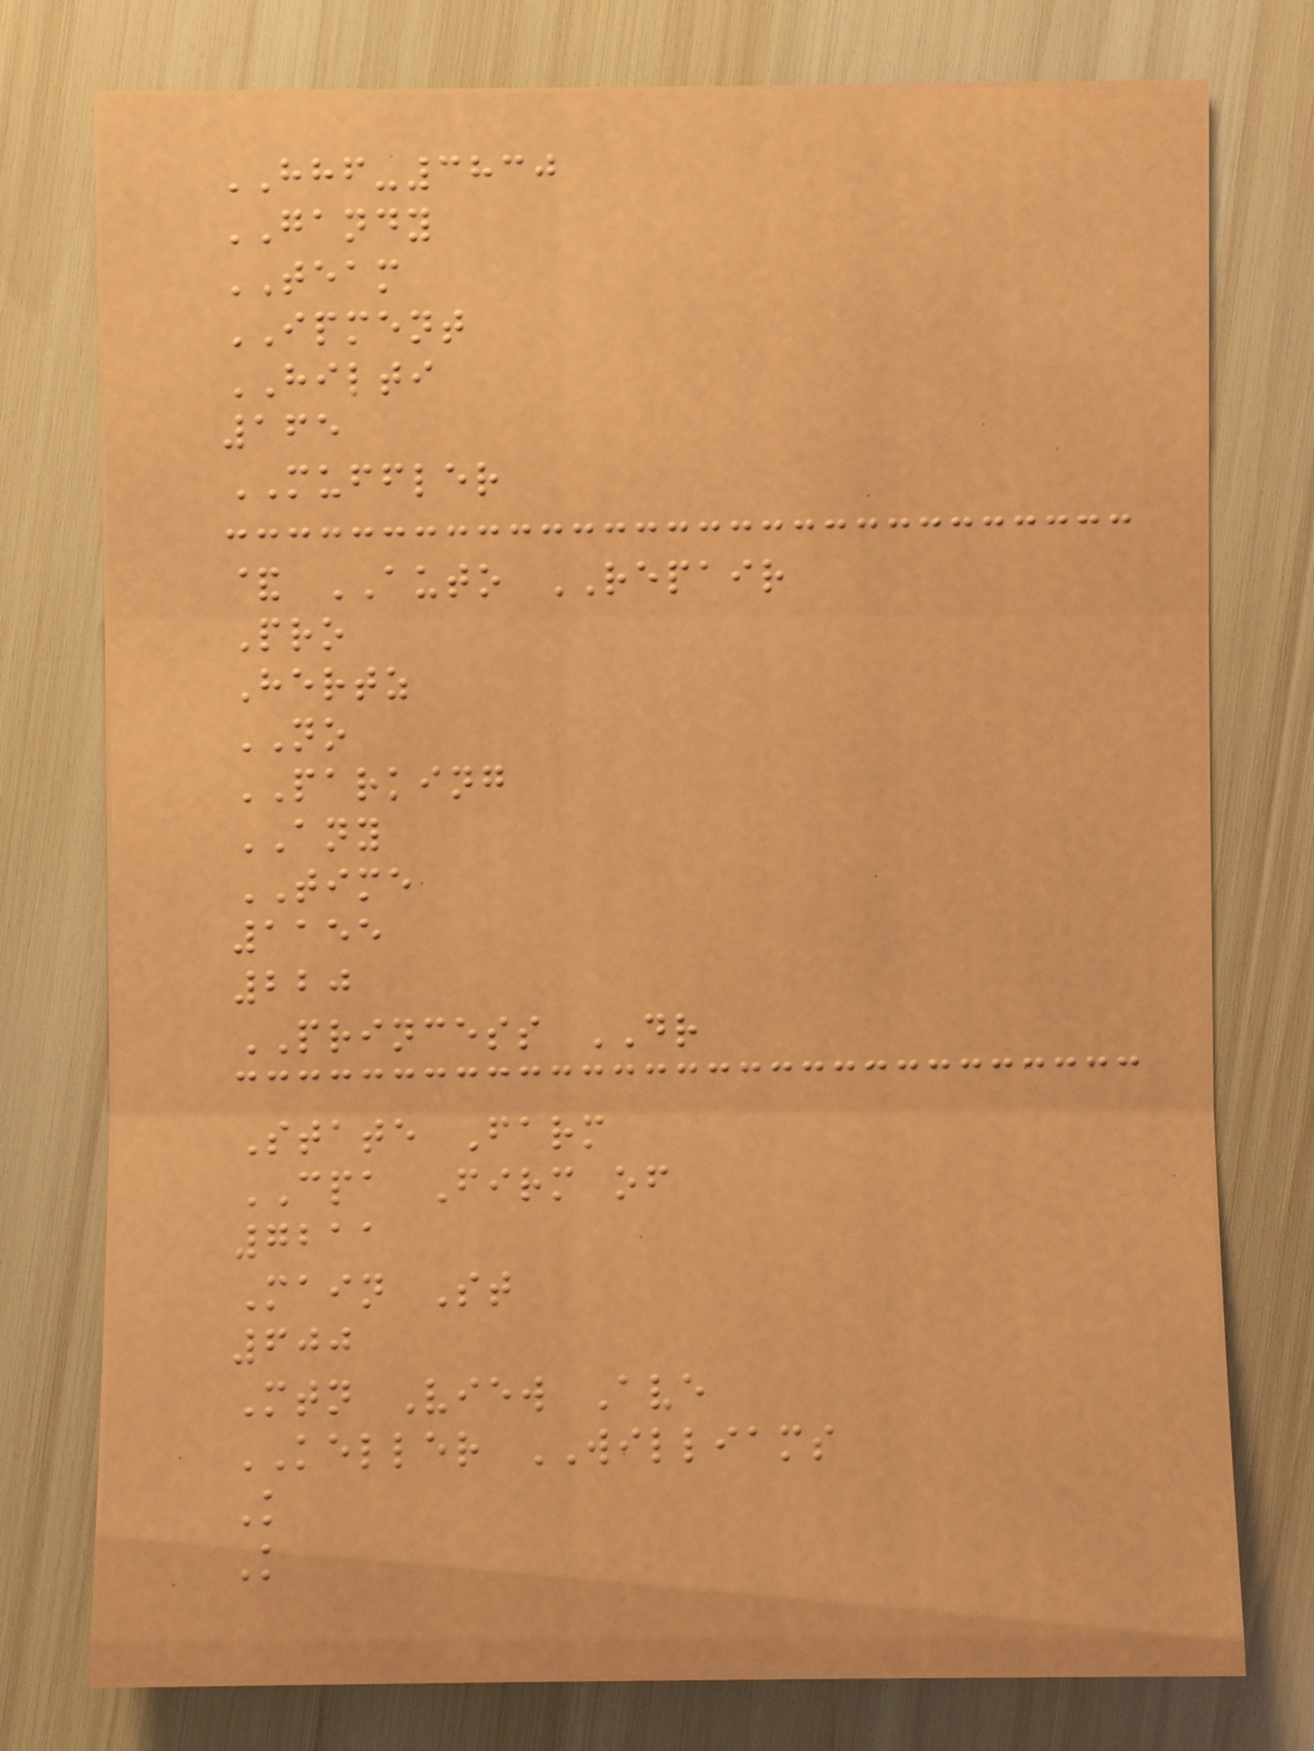HHF-3830
GANDY
TEAM
IPMENT
HILTI
165
MUFFLER
& AUTO REPAIR
Pro
Hertz
NO
PARKING
ANY
TIME
1155
220
PRINCESS DR
State Farm
CPA Firm of
7211
Main St
600
Mtn View Ave
KELLER WILLIAMS
K
K
